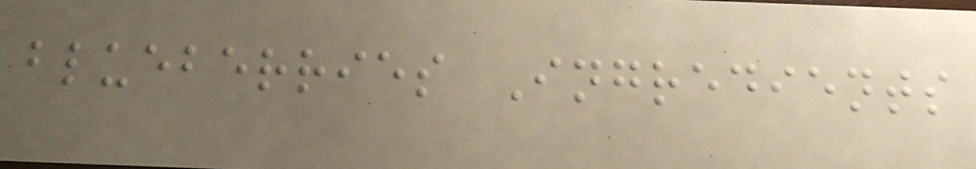blueberries Ingredients
